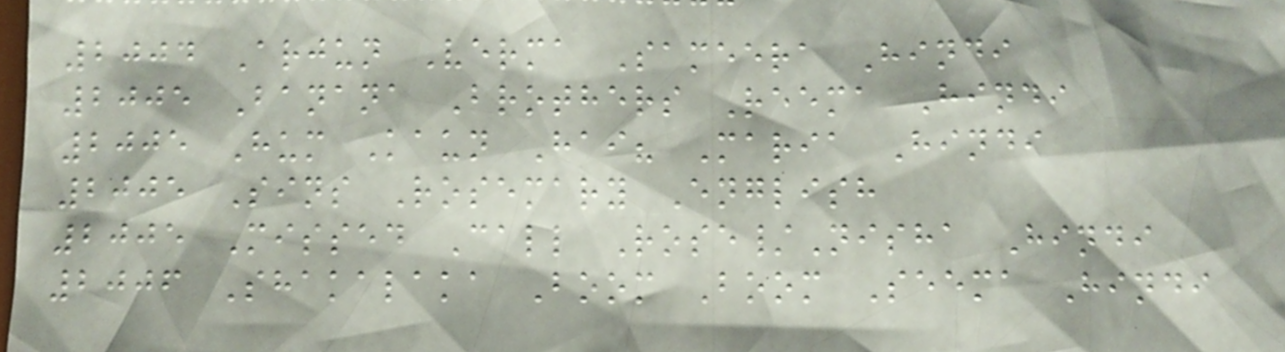2004 Arjun Verma Sameera Hindi
2005 Banana Brothers Reema Hindi
2005 Hum Kaun Hai? Maria Hindi
2005 Sins Rosemary English
2005 Missed Call Rose/Nisha Hindi
2006 Shakalaka Boom Boom Seema Hindi
